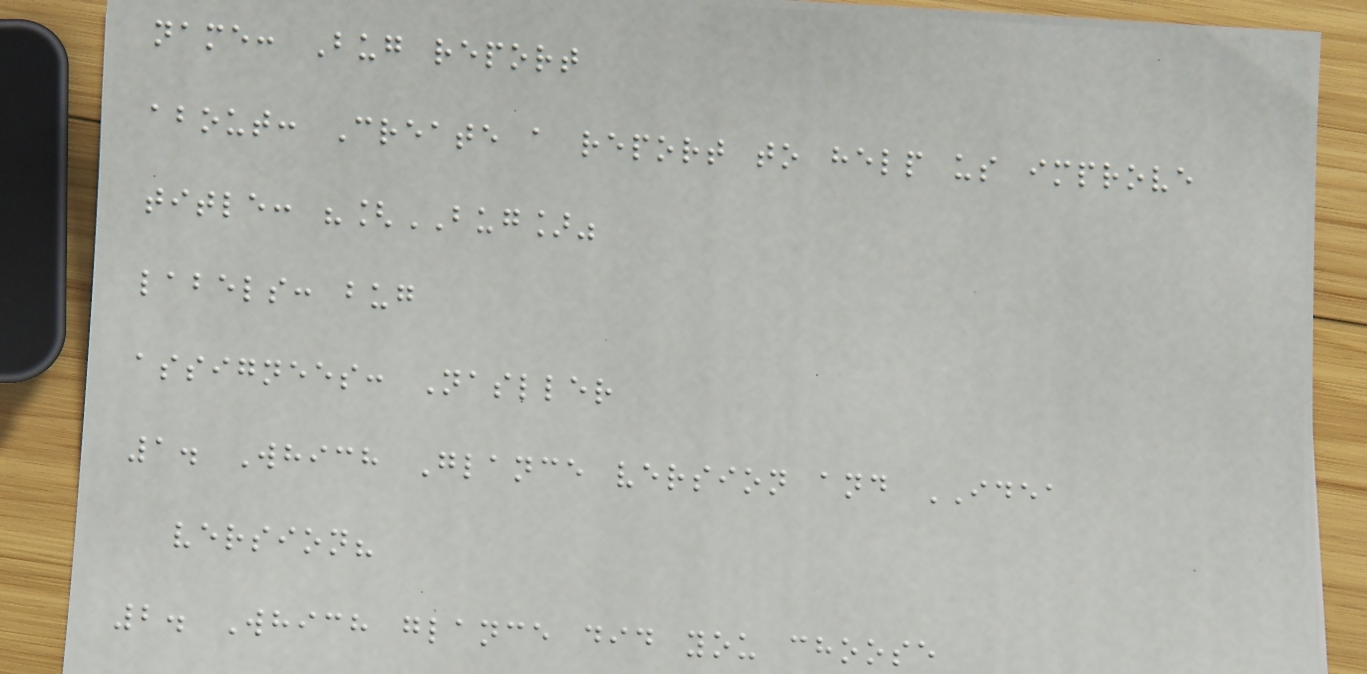name: Bug report
about: Create a report to help us improve
title: "[BUG]"
labels: bug
assignees: Nasller
1. Which Glance version and IDEA
version?
2. Which glance did you choose
